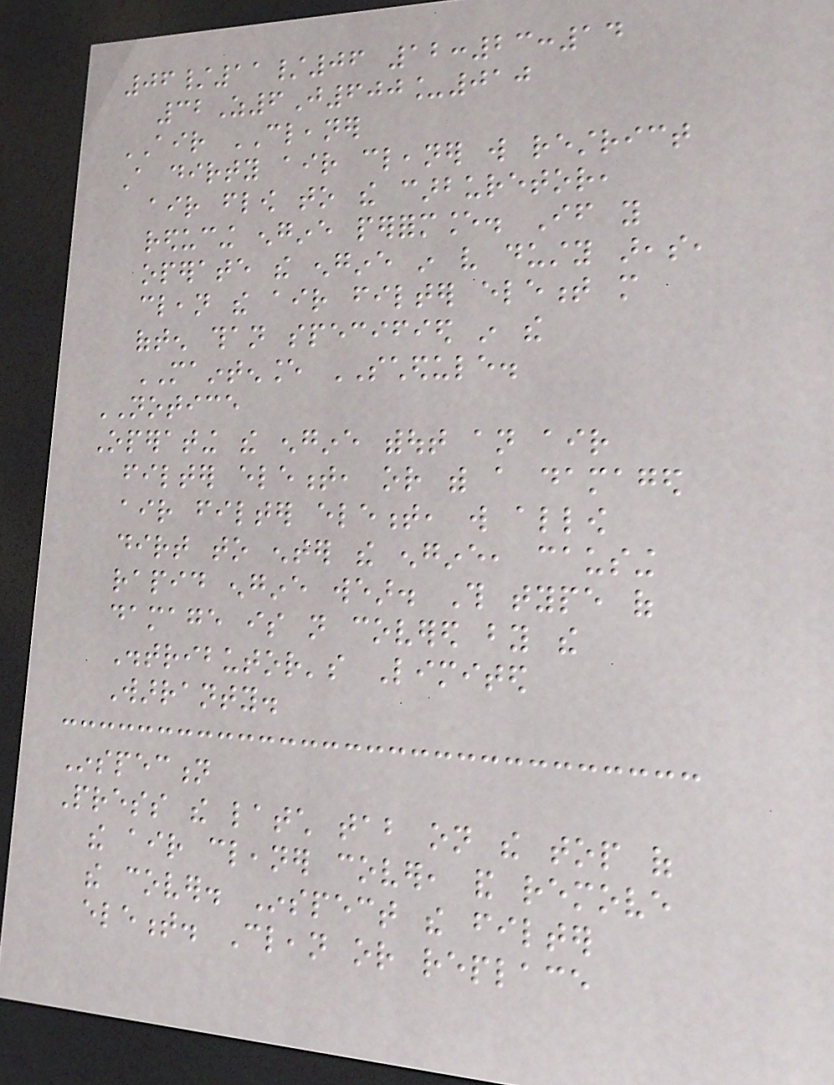06/11/06 12:23:14
32Z6J600_010
AIR CLEANER
A dirty air cleaner will restrict
air flow to the carburetor,
reducing engine performance. If you
operate the engine in very dusty areas,
clean the air filter element more
often than specified in the
MAINTENANCE SCHEDULE.
NOTICE
Operating the engine without an air
filter element, or with a damaged
air filter element, will allow
dirt to enter the engine, causing
rapid engine wear. This type of
damage is not covered by the
Distributor's Limited
Warranty.
Inspection
Press the latch tab on the top of
the air cleaner cover, and remove
the cover. Inspect the filter
element. Clean or replace
